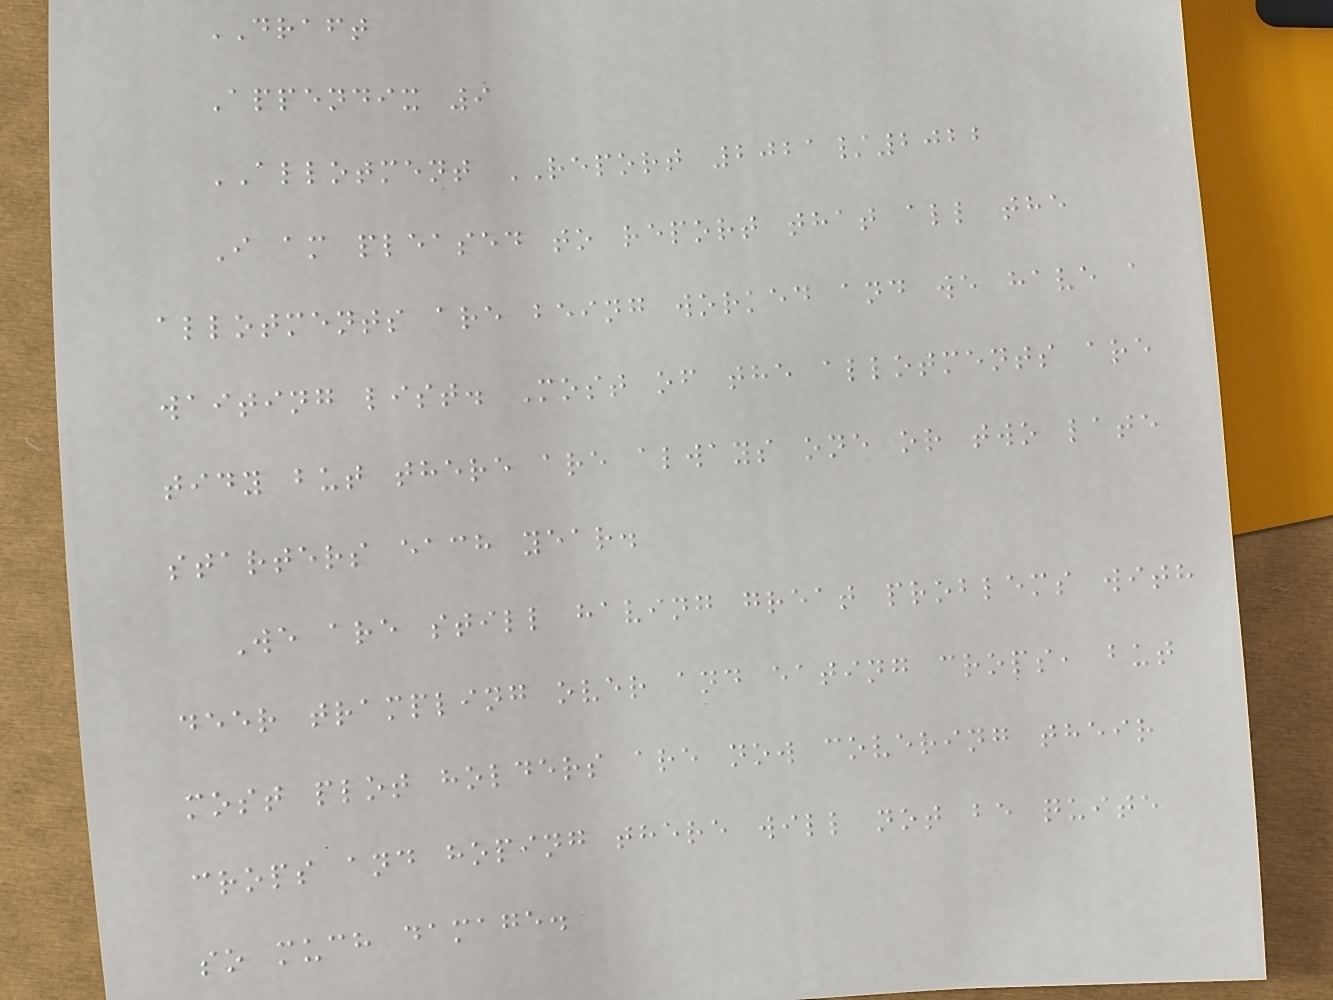DRAFT
Appendix 9
ALLOTMENT REPORT 2021/2022
I am pleased to report that all the
allotments are being worked and we have a
waiting list. Most of the allotments are
tidy but there are always one or two late
starters each year.
We are still having great problems with
deer trampling over and eating crops, but
most plot holders are now covering their
crops and hoping there will not be quite
so much damage.
